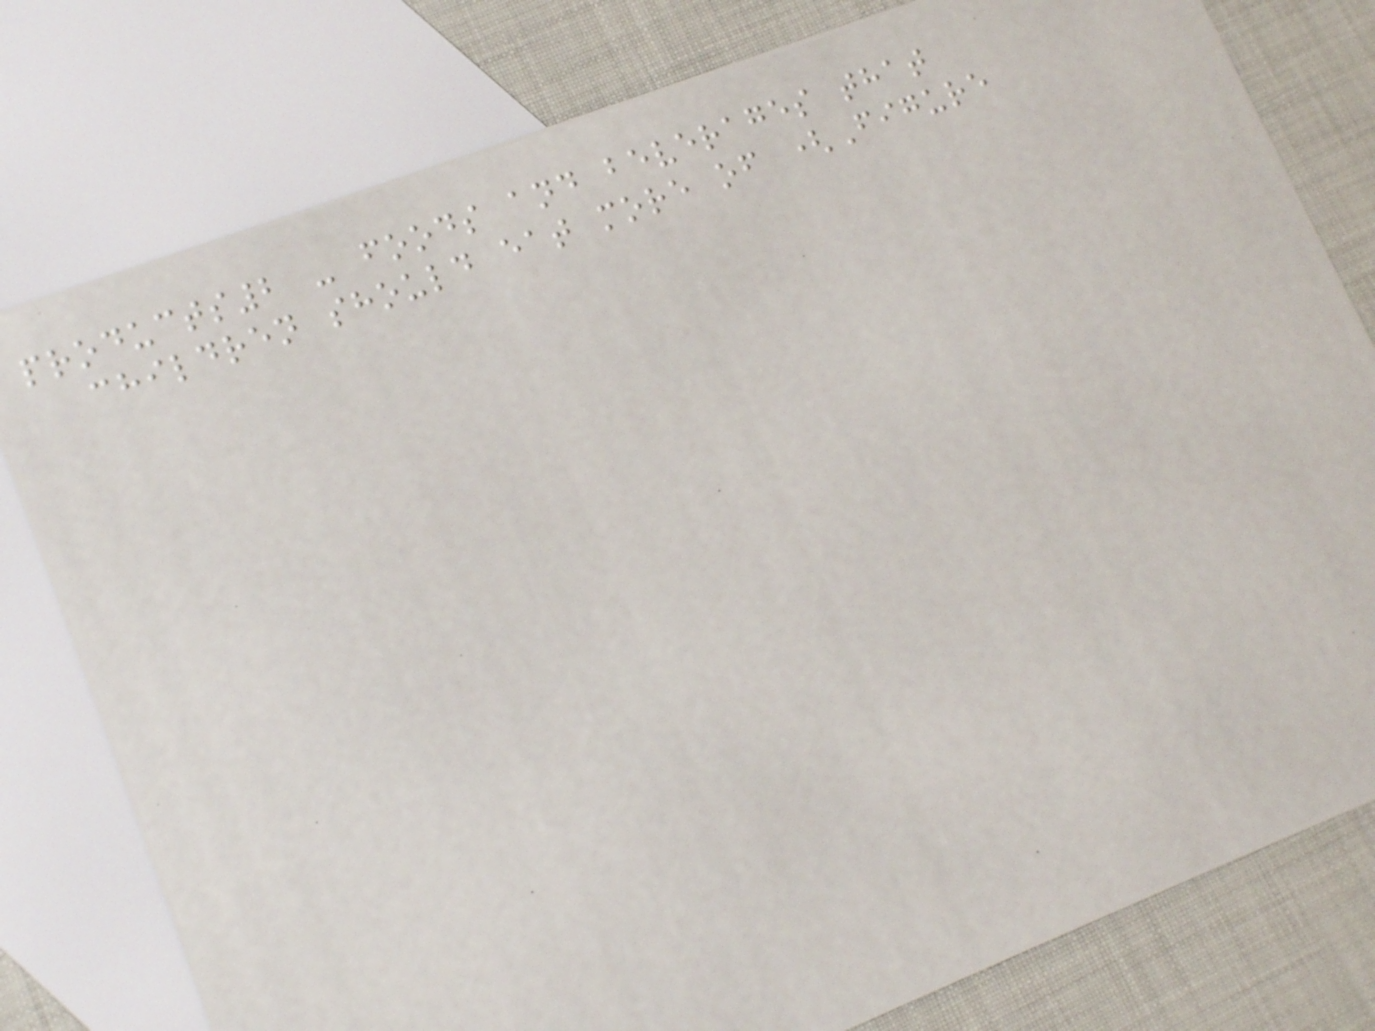products2 - foods and beverages that
children should eat more of (Figure
